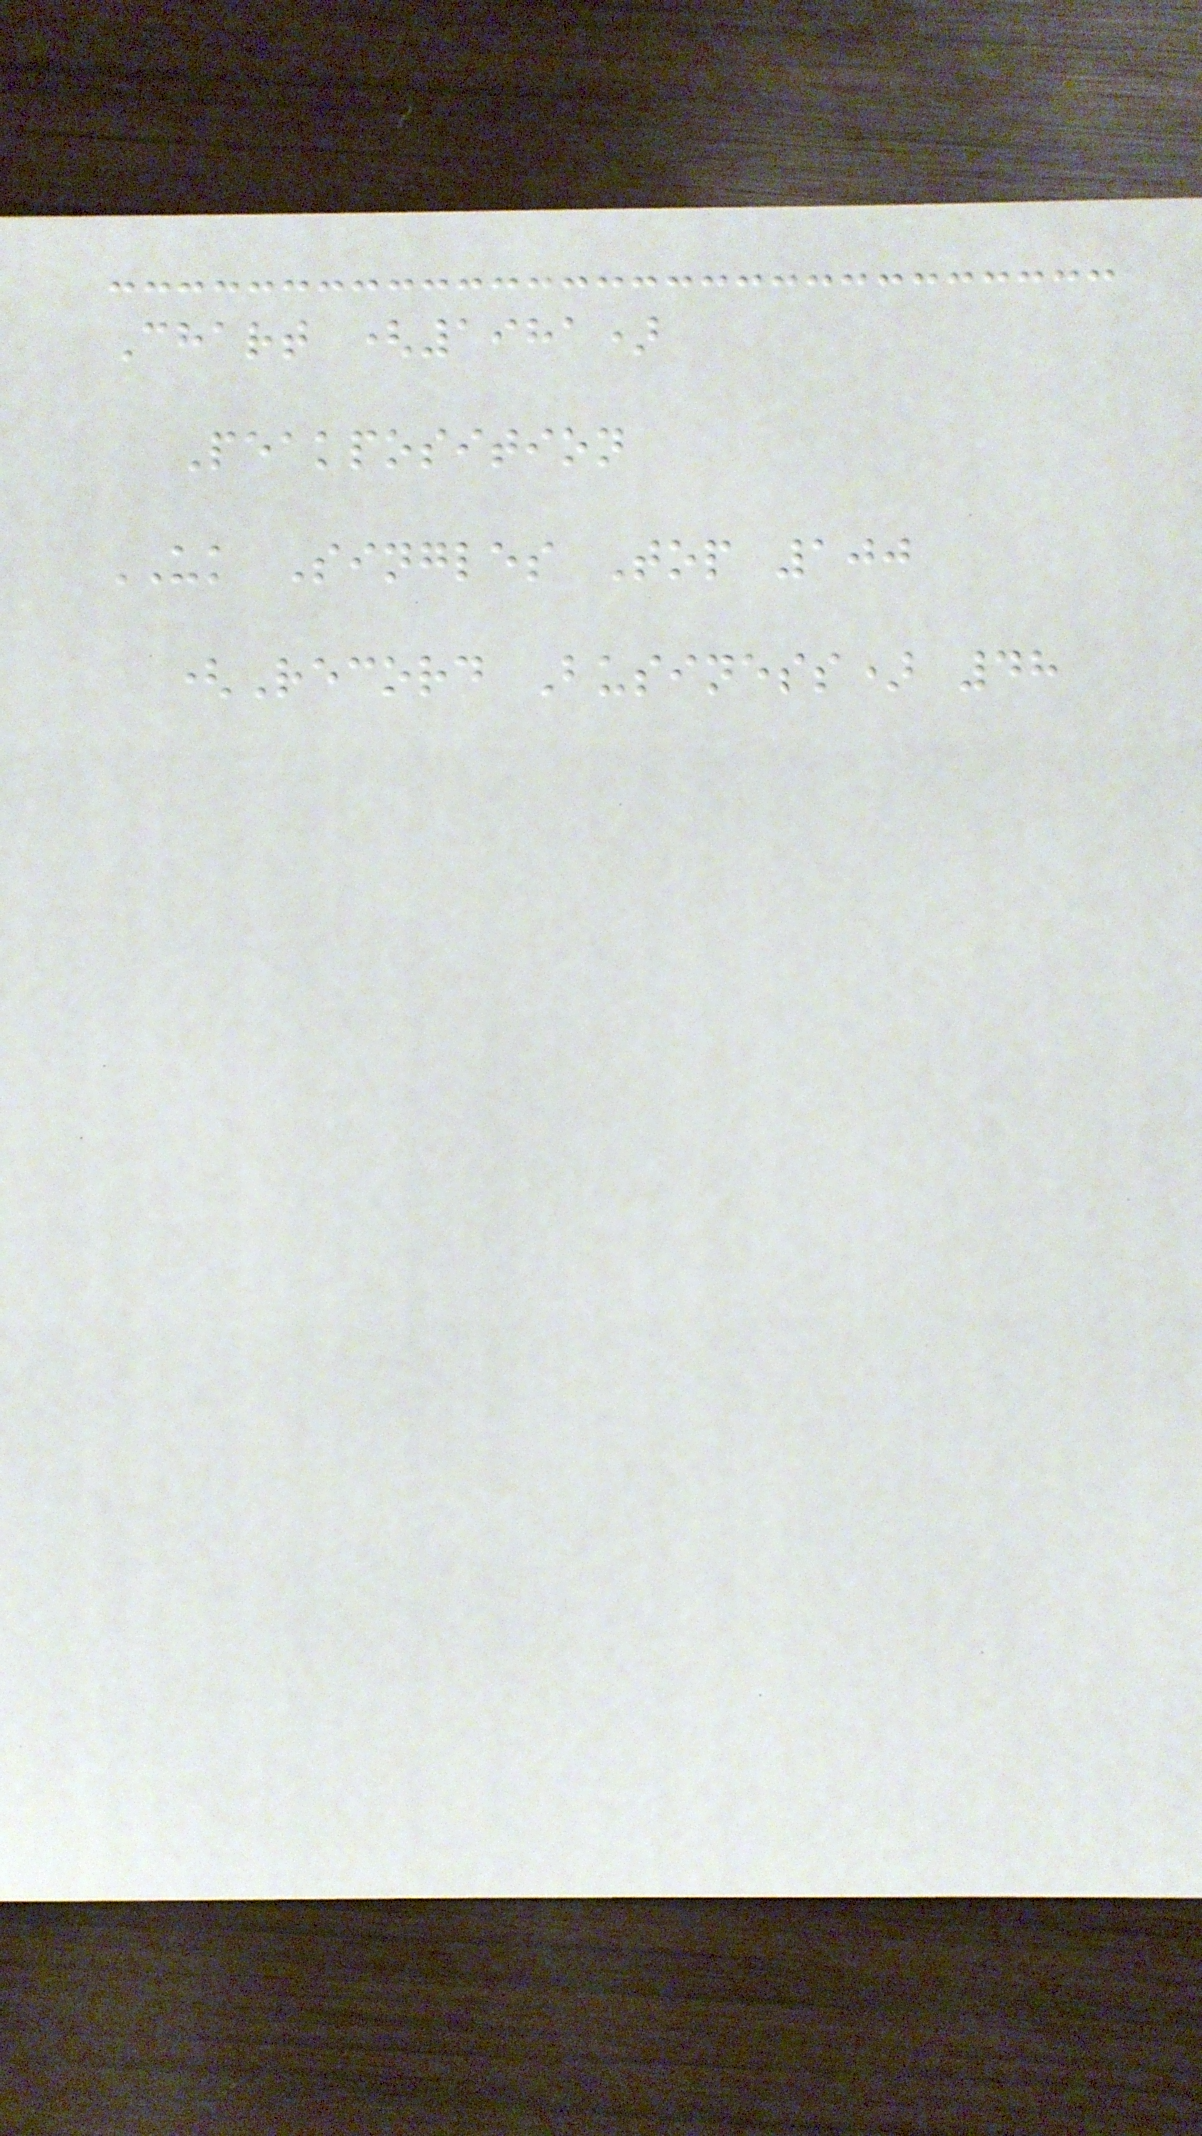Chart (1981)
Peakposition
UK Singles Top 100
(Record Business) 48
